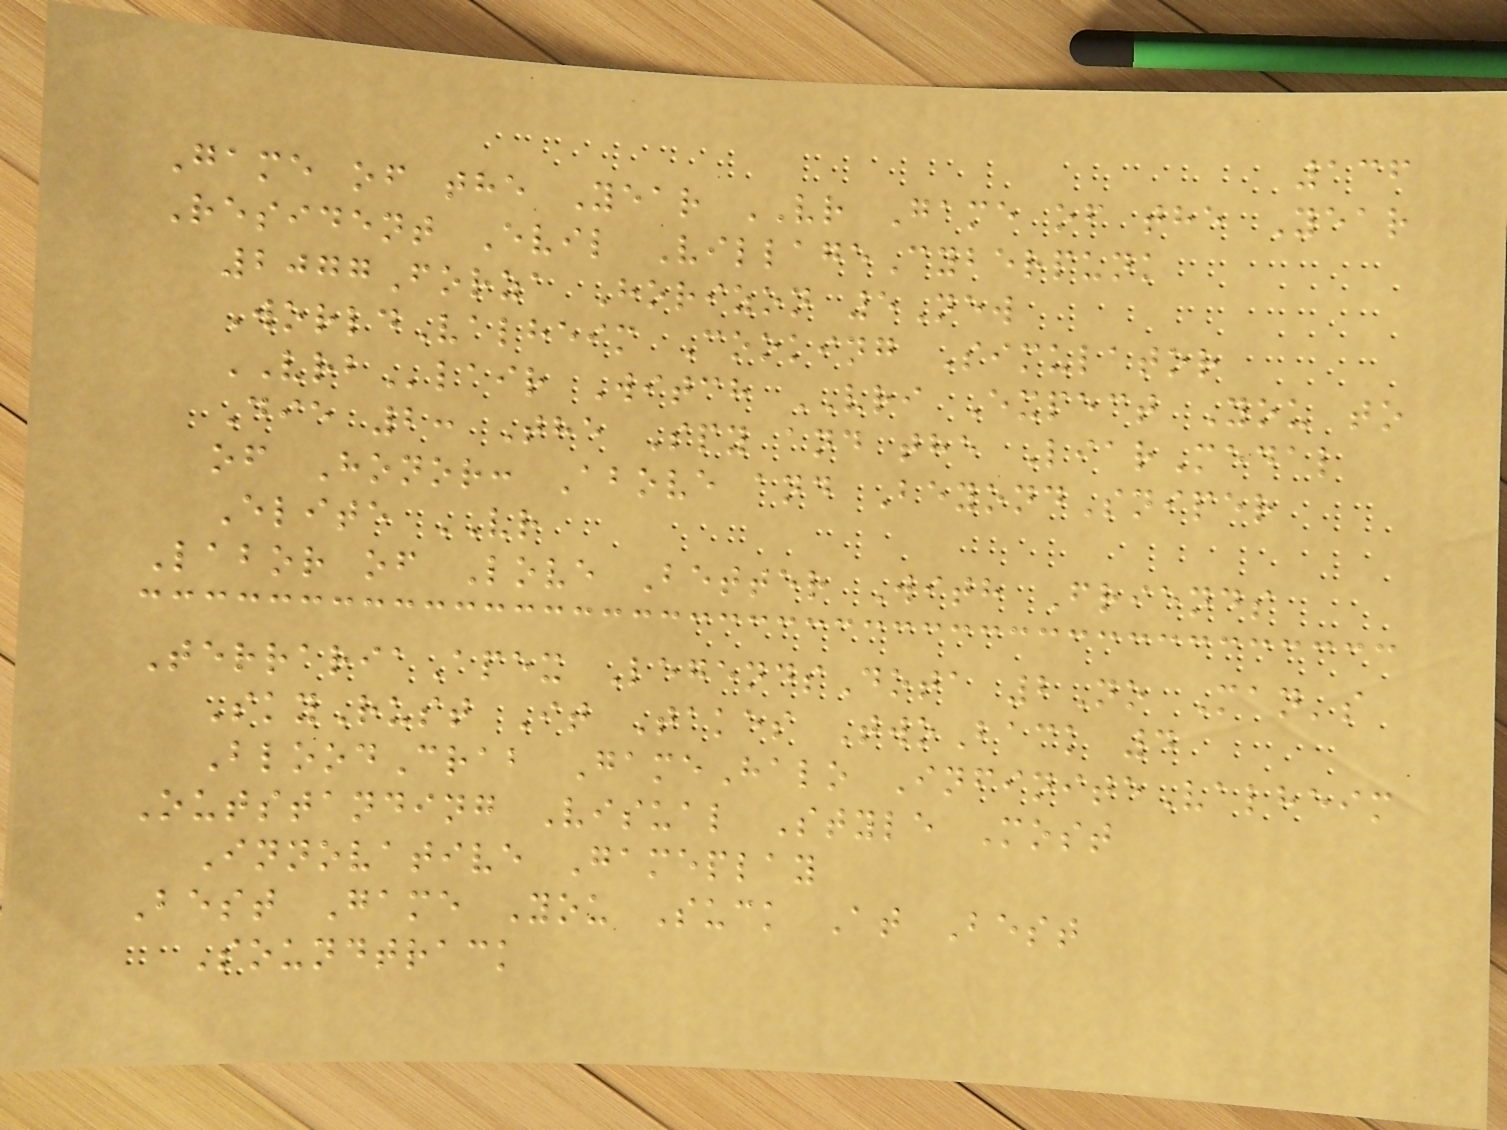136
Game of the Year VR Game of the Year
Resident Evil VillageCyberpunk
2077Forza Horizon 5New
WorldValheim Cooking Simulator
VRBlair Witch VRI Expect You to
Die 2: The Spy and the LiarMedal
of Honor: Above and BeyondSniper
Elite VR
Labor of Love Better With Friends
TerrariaApex LegendsDota 2No Man's
SkyRust It Takes TwoBack 4
BloodCrab GameHalo InfiniteValheim
Outstanding Visual Style Most
Innovative Gameplay
Best Game You Suck At Best
Soundtrack
